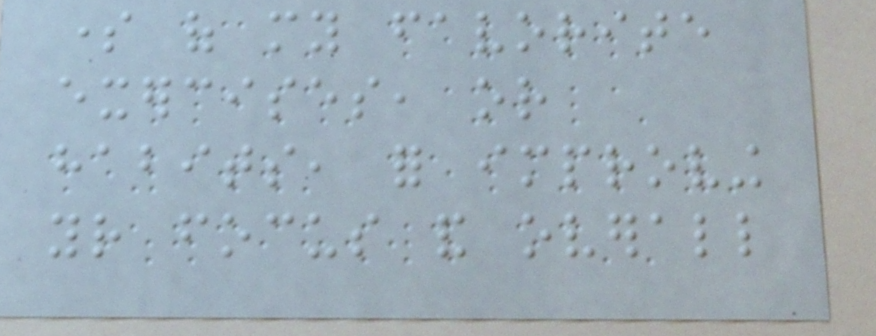some of my favorite
exercises, or
habits, for improving
your focus and overall
